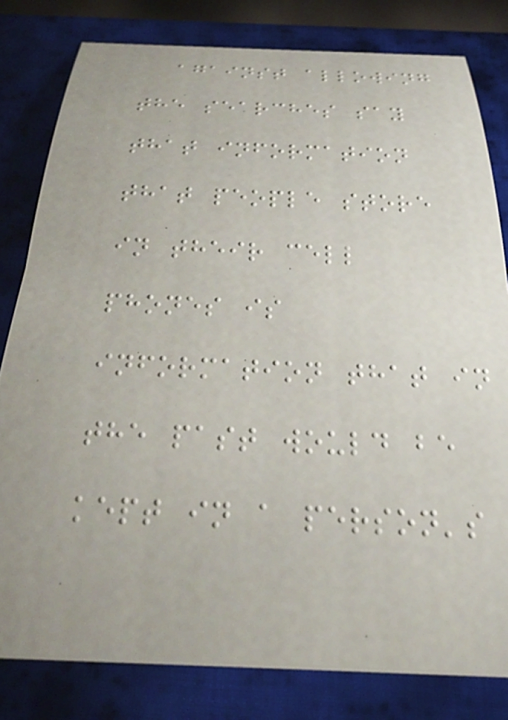against allowing
the searches say
that information
that people store
in their cell
phones is
information that in
the past would be
kept in a person's
